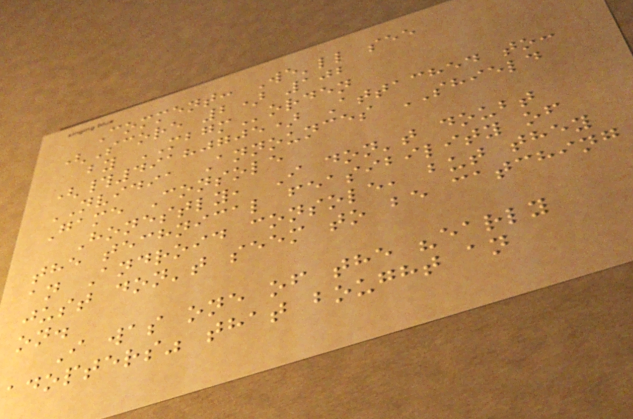Comment: We'll see
(Score 2) 102
by MBGMorden
(#49180705) Attached to:
NVIDIA Announces SHIELD
Game Console
Honestly, I don't doubt
the technical feasibility of
an Android console, but they
just don't seem to be catching
on.
I was one of the "early
adopters" that bought an
